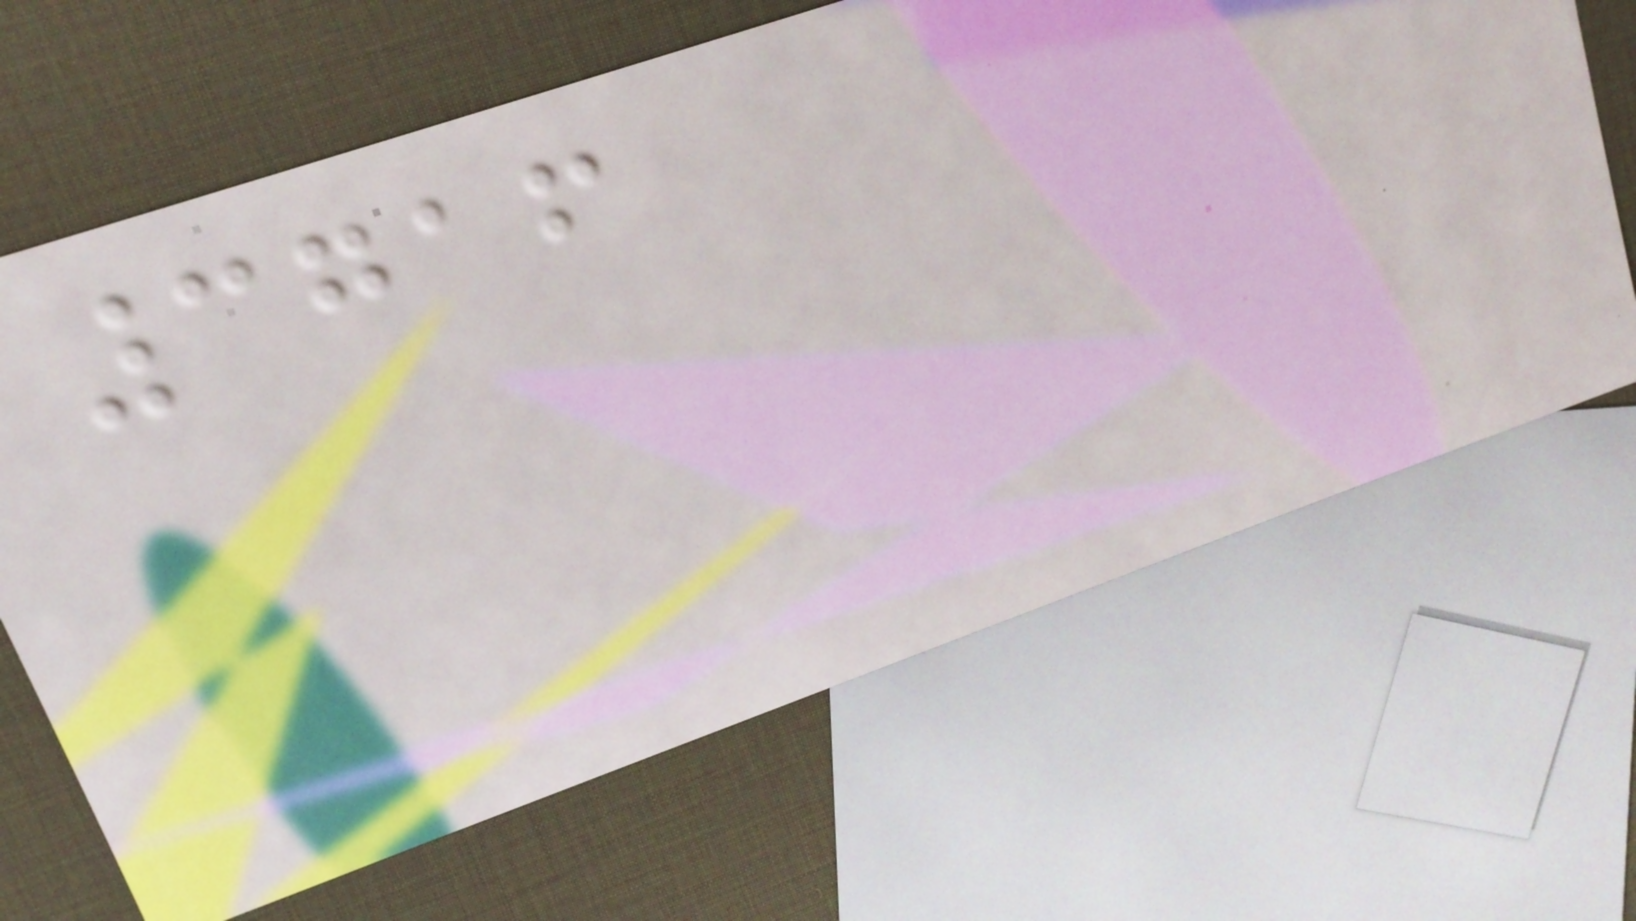3716
